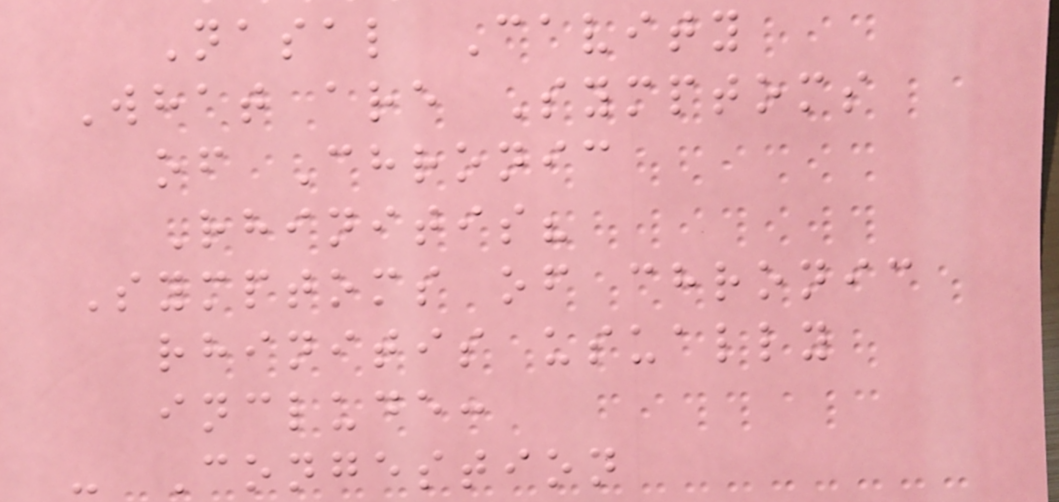Nasal Cavity
What are Symptoms
of Chronic
Rhinitis?
Symptoms of chronic
rhinitis usually
include:
- Congestion
